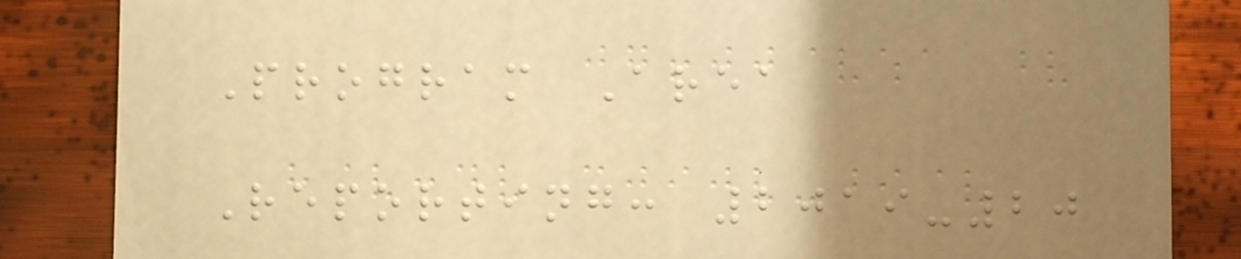Program Area
Reporting: 2019-20
